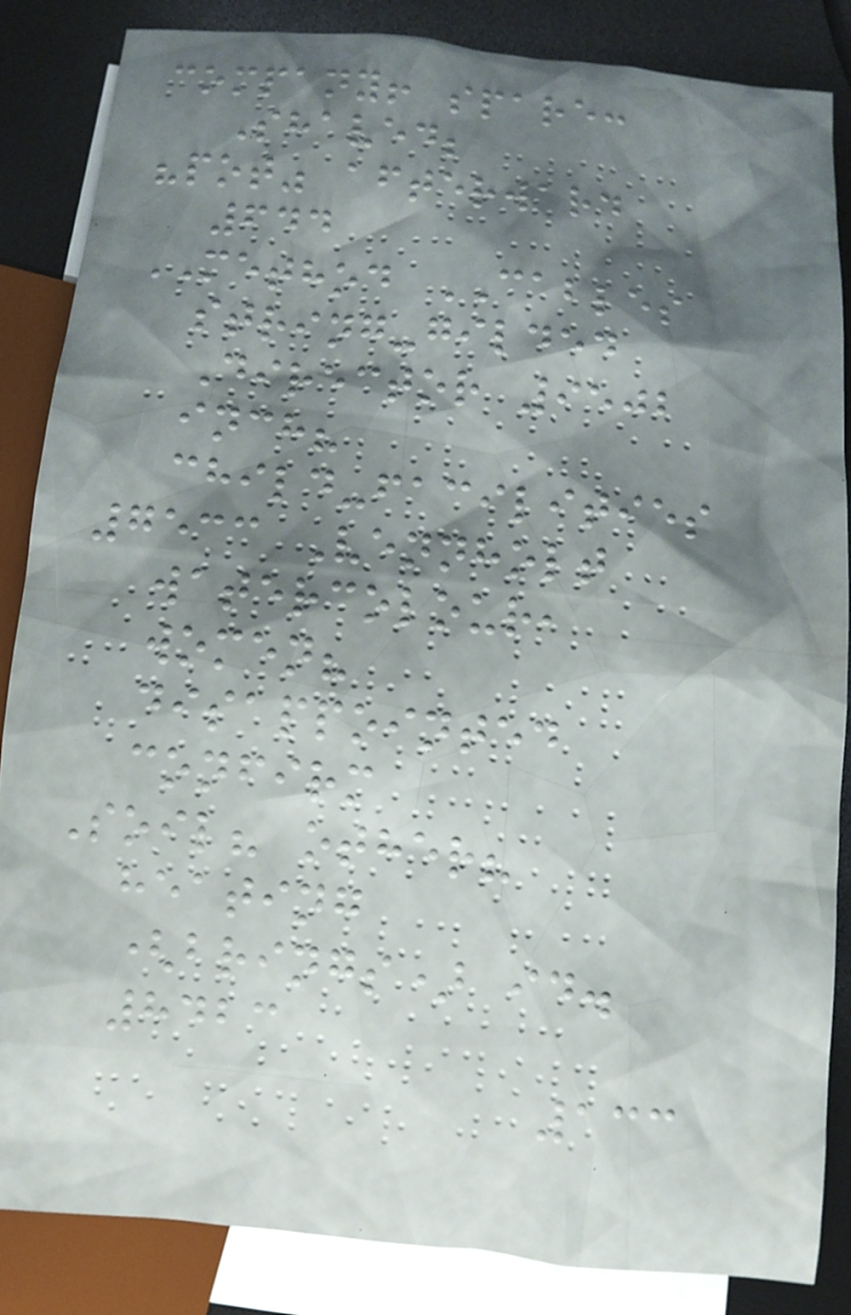company! spare:
Shaved;
"pot" afterward
644
METHOD CABLES
string-gilded
Director 9502
inch?
child-facilities
7533 Vennholt
watercolour,
women?
disappointed
confirm
Soil? other?
heating
(brings) id.
8423
133
